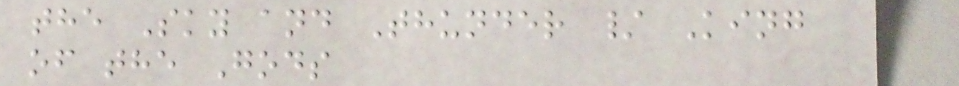the Sky and Thunder / King
of the Gods
